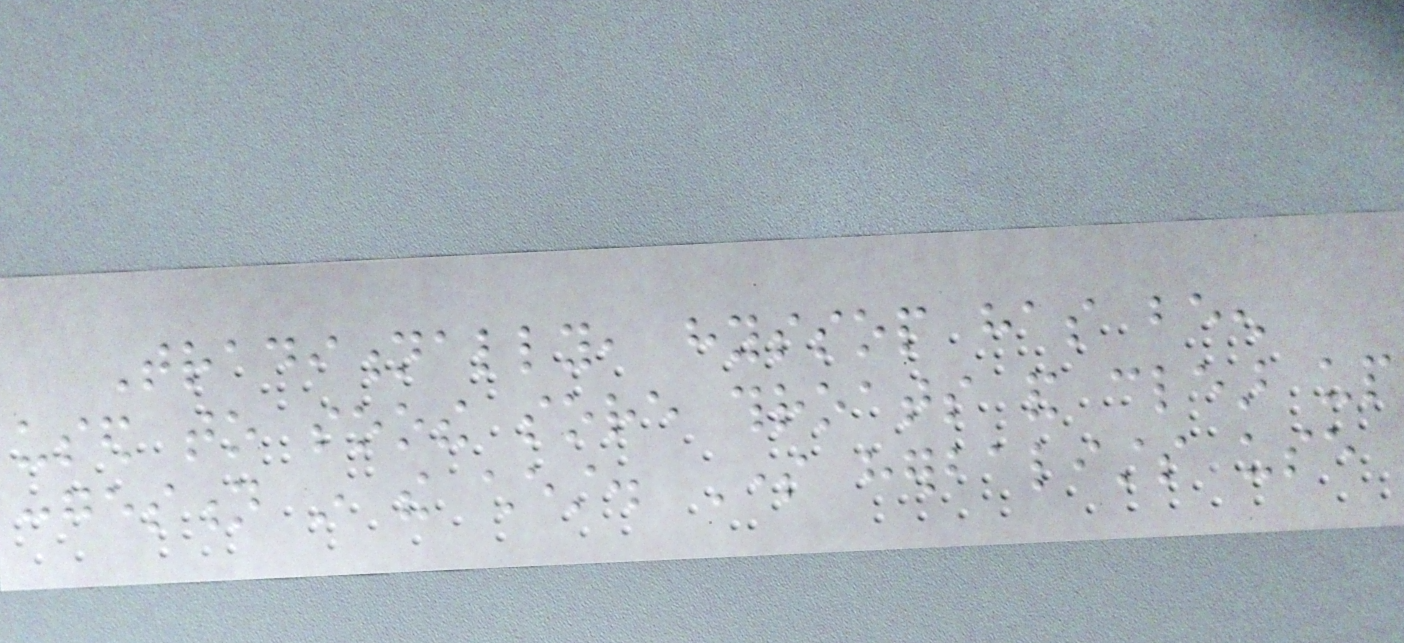Traditionally, hyssop has been
used to soothe sore throats and clear up
congestion in the chest. Some herbalists use
